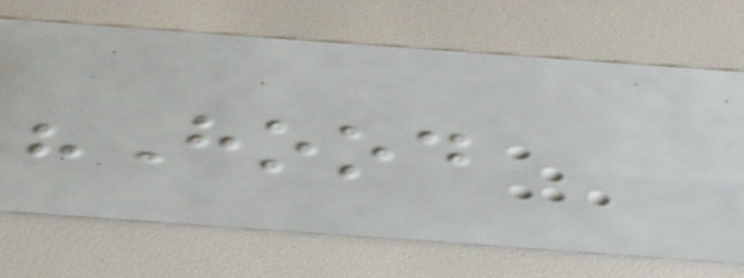"Hood
